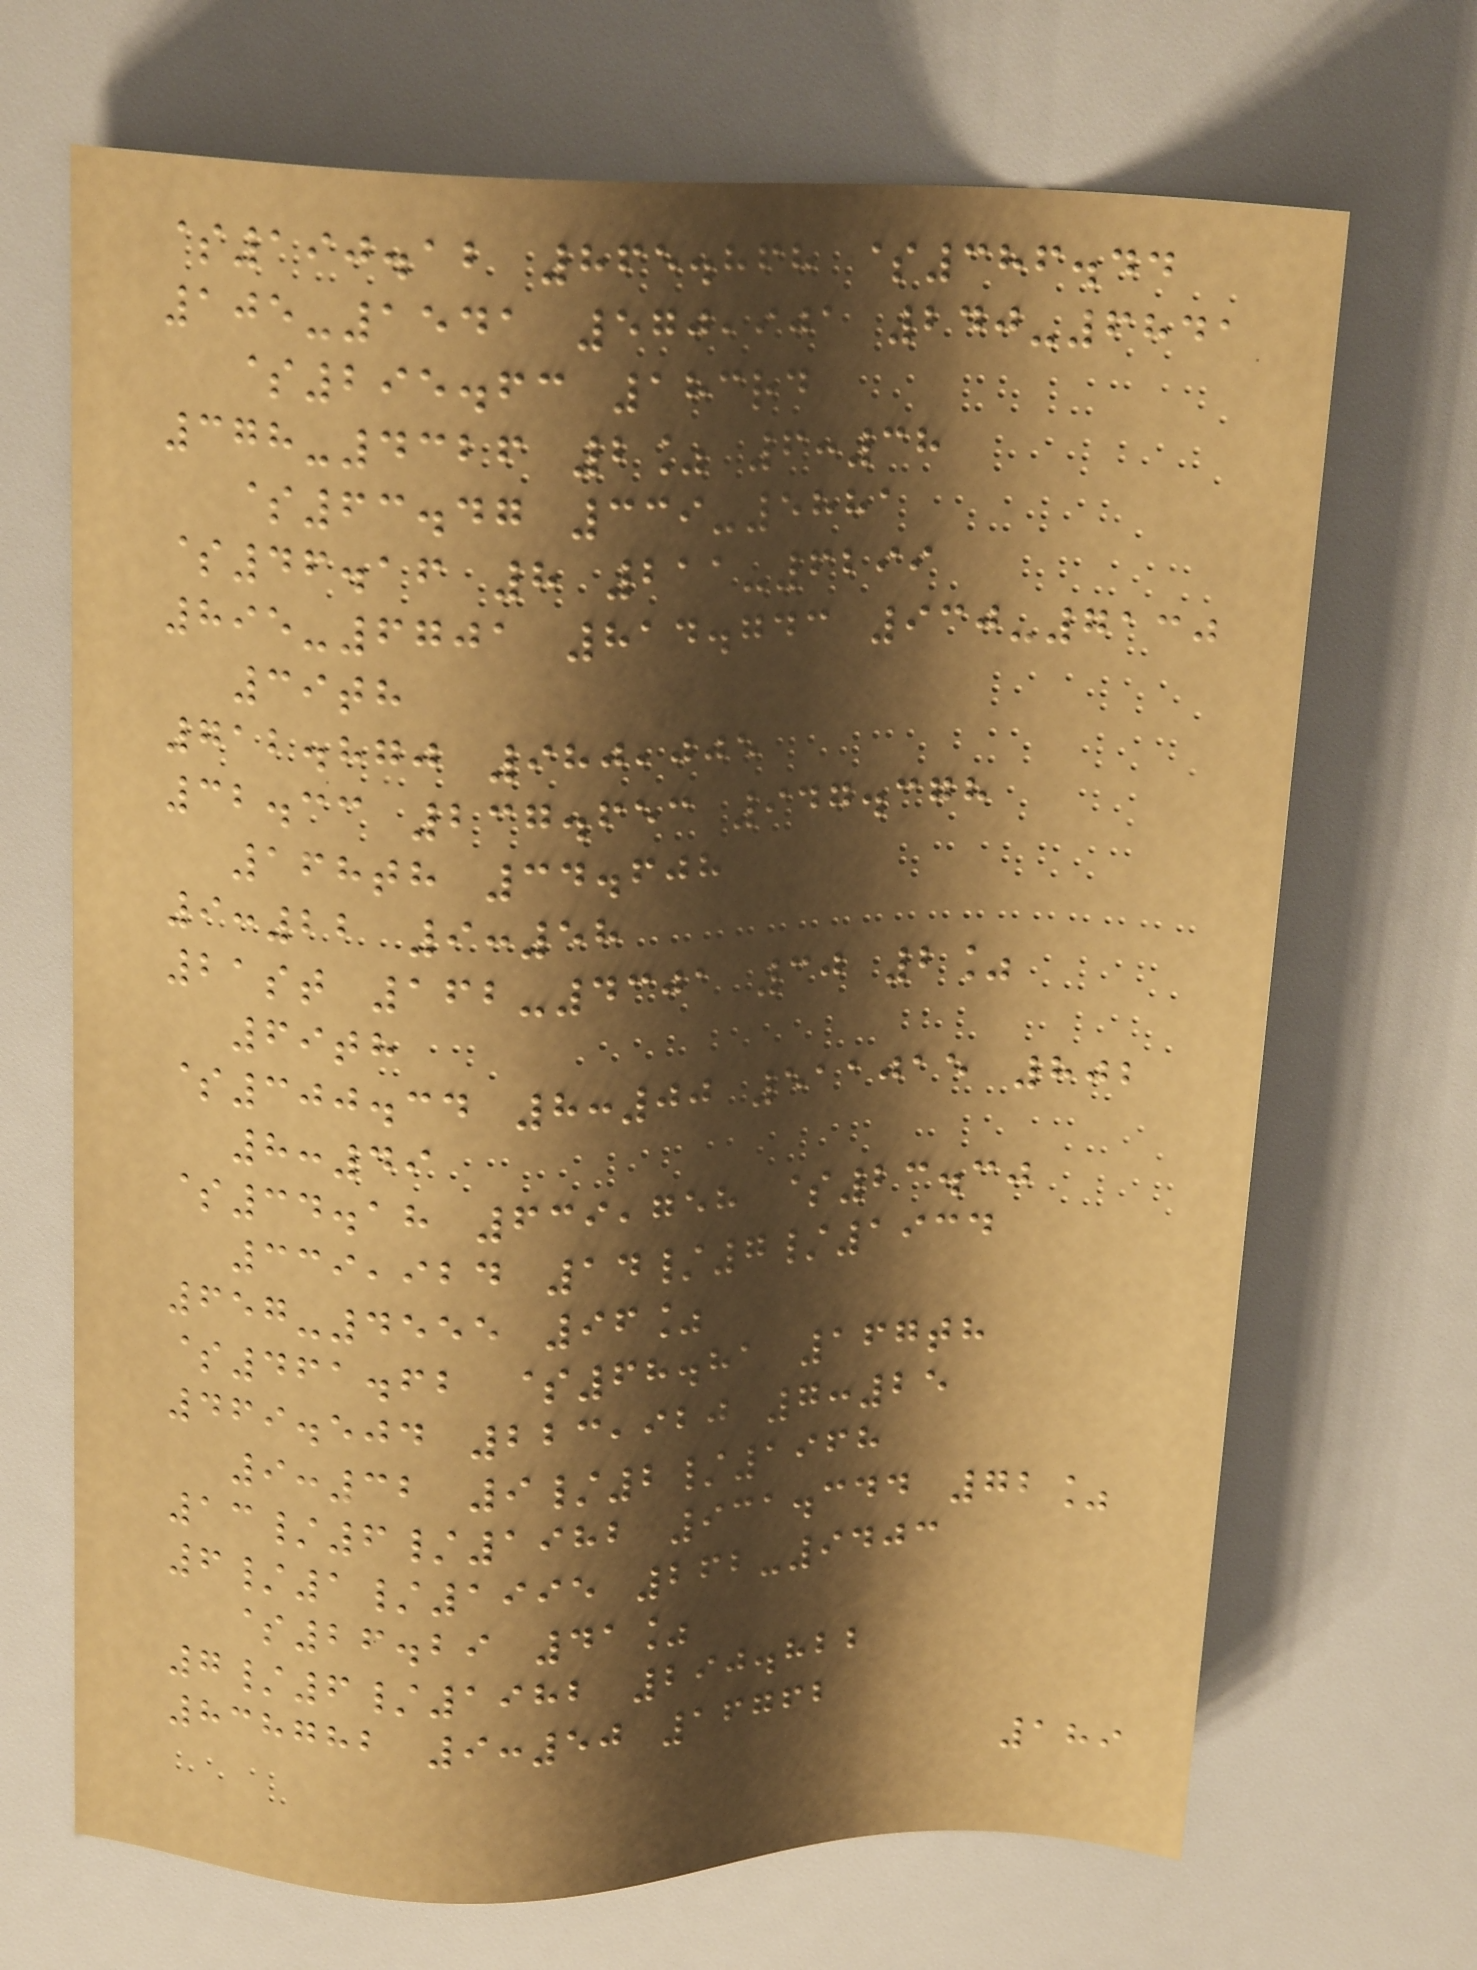$190.12 865.868 $386.44
105-1541 570,901 240-6841
$295.63 183rd
378-4326 2% 6:38
$63.47 339-5881
$46.16 8 211-6299
895-6701 814.743 930-7130
39th
712.870 980,005
32.33 237.653 947.378
168th 34.608
9:22 9:58
21st 162-4301 30 2%
69th
$300.34 8:00 511015 802
8:49
$34.18 639,758 $23.30
339,924 14/7/1934
657-4555 96%
$461.62 $68.81 167th
469.504 223,920 7:25
9:32 9/2/1968
13/6/1982 931.344 72%
6/1/1995 262-9403
$26.29 41%
7/6/1982 290.822
838782 9:50 16762
189
